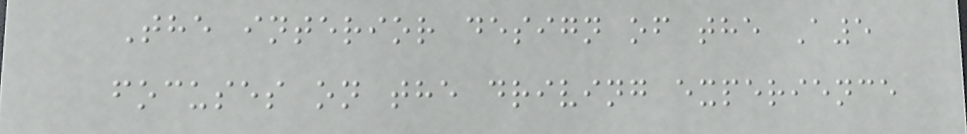The interior design of the A5
focuses on the driving experience
